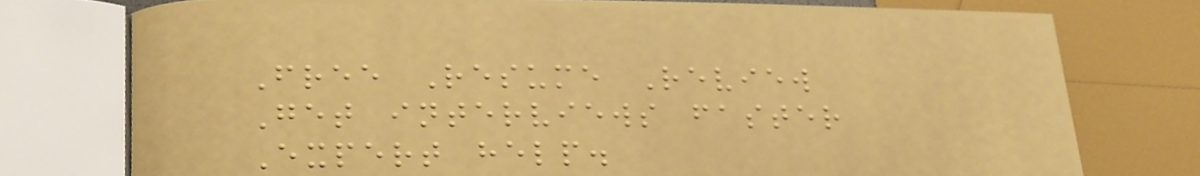Free Resume Review
Get interviews faster
Expert help.
